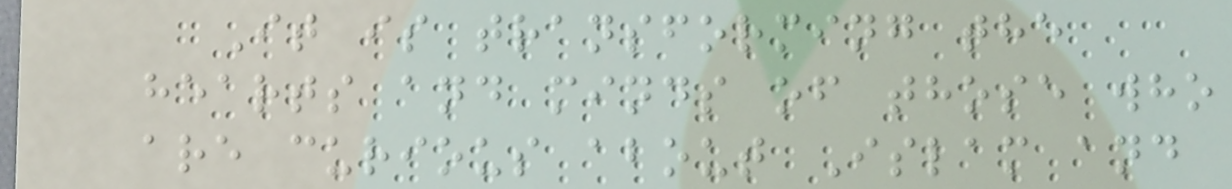It is transforming the
hearts and minds of those who
are curious about Islam and
